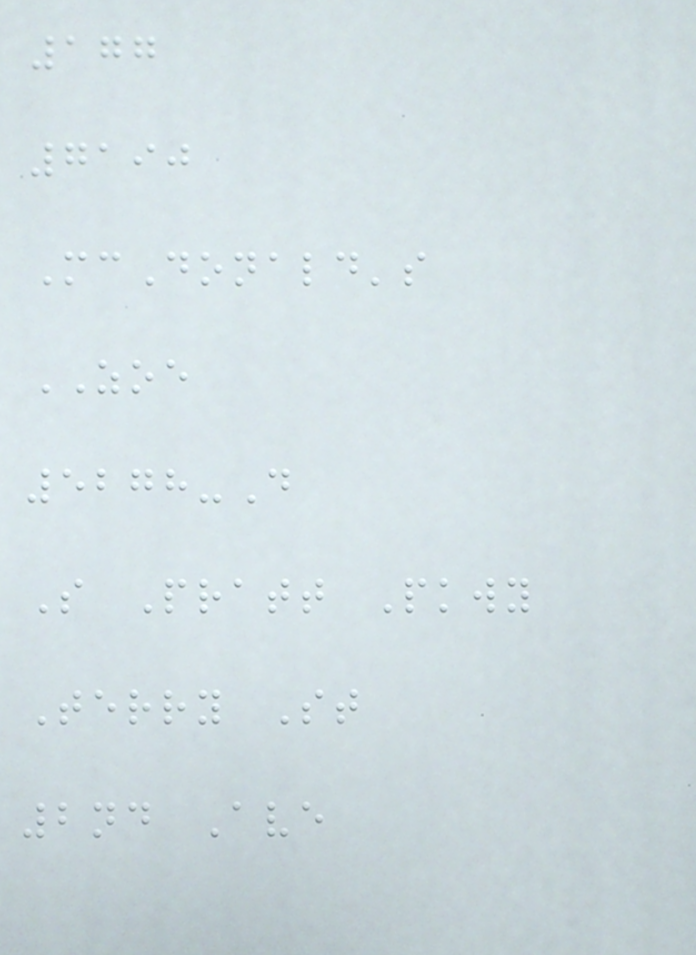177
7190
McDonald's
ZOE
5278-D
S Pratt Pkwy
Terry St
2nd Ave
